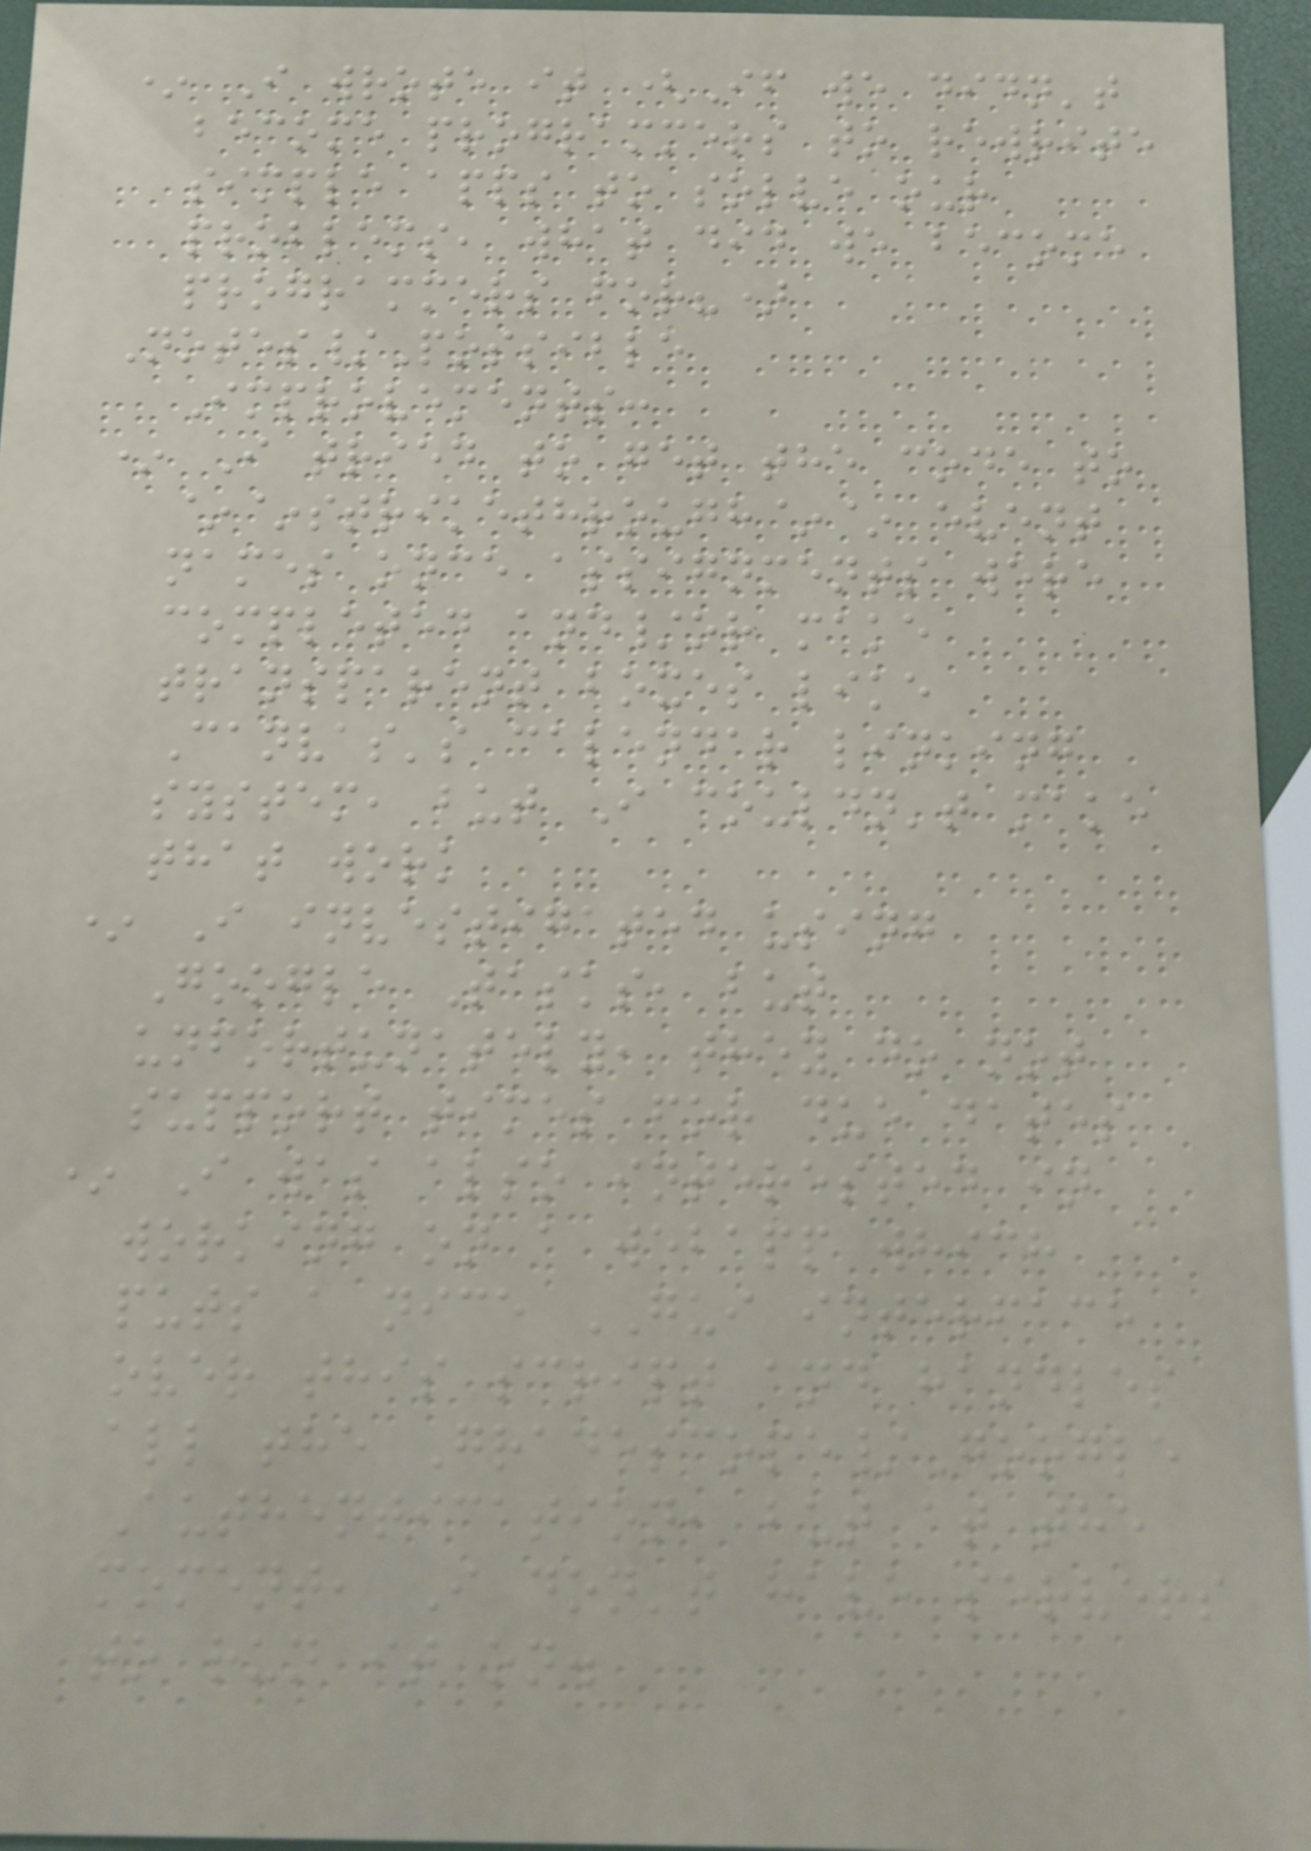* I wrote it (If we didn't
become programmers to rewrite
simple apps to solve our
problems, what did we become
programmers for?)
Notes/Possible
Improvements:
* I tried to get the code to
~~strikethrough~~ event
names once assignments were
completed and/or make
transparent boxes like
Canvas's calendar linking
system, but I couldn't make
that work
* I investigated using
Google Tasks, but
unfortunately, they do not
support times for due dates
* I was also interested in
working on a webapp which
puts a nice GUI interface
over this script and handles
all the Gradescope/Google
Authentication, but at the
moment, I don't have servers
to run it on.
